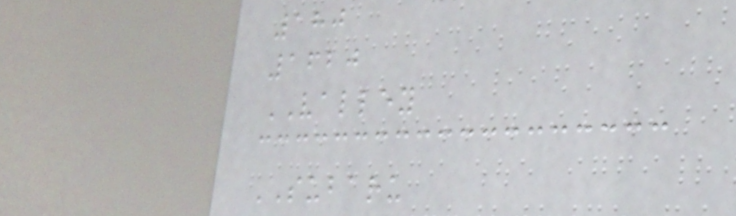180
1620
VALLEY
SUBARU
